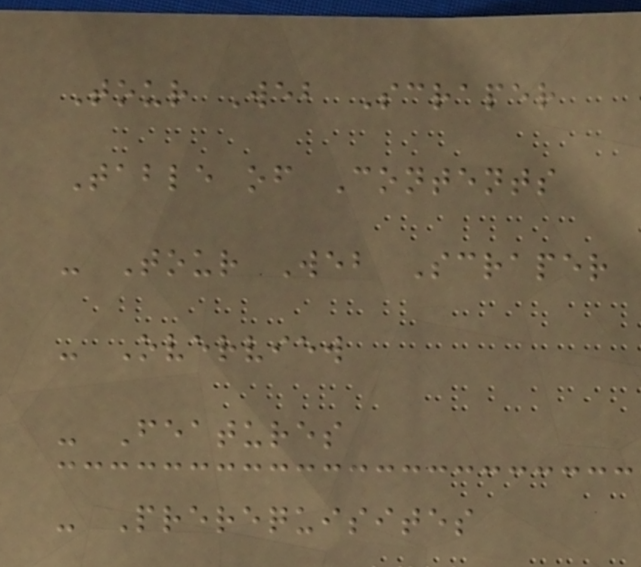Tour Web Scraper
Table of Contents
- Tour Web Scraper
- Overview
- Features
- Prerequisites
